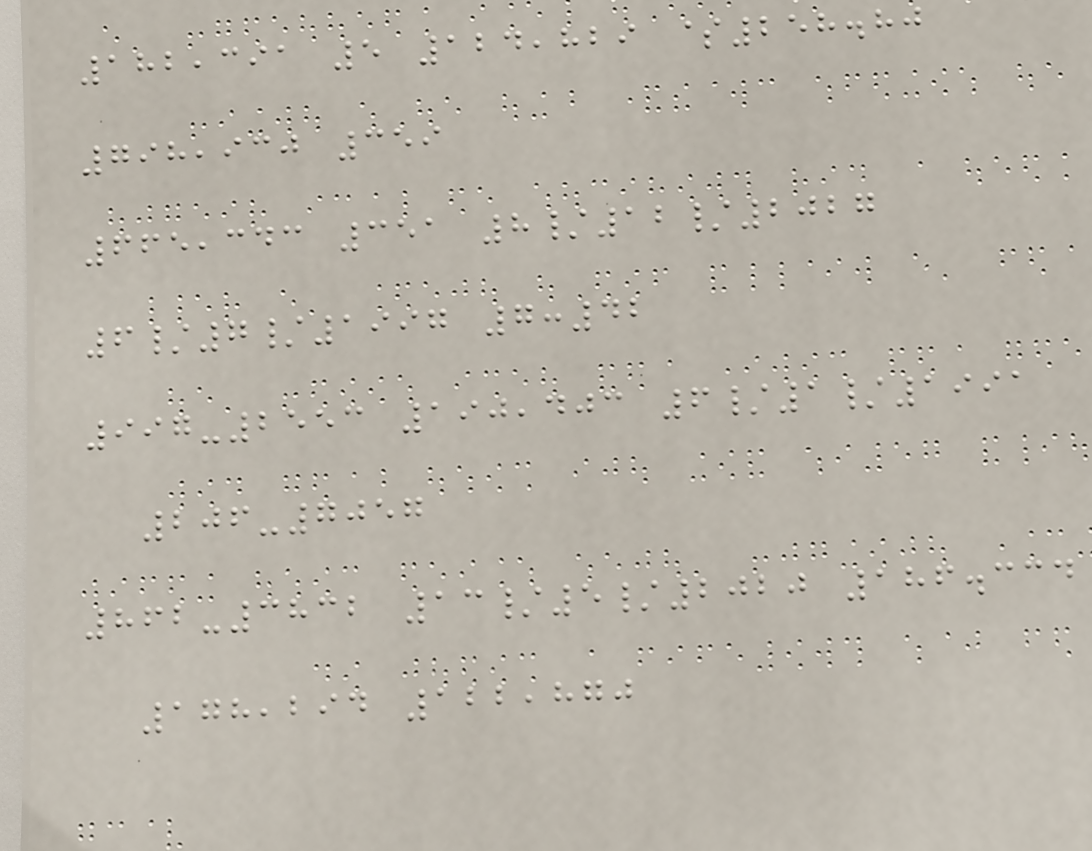182,391 5 124,829 $258.80
798,930 359
665,343 351 8/12/2027
6/7/1997 7:42
997-2553 190,403 6/1/1991
206-7057
862-3832 13/5/2020 186.334
178,294 122,870
